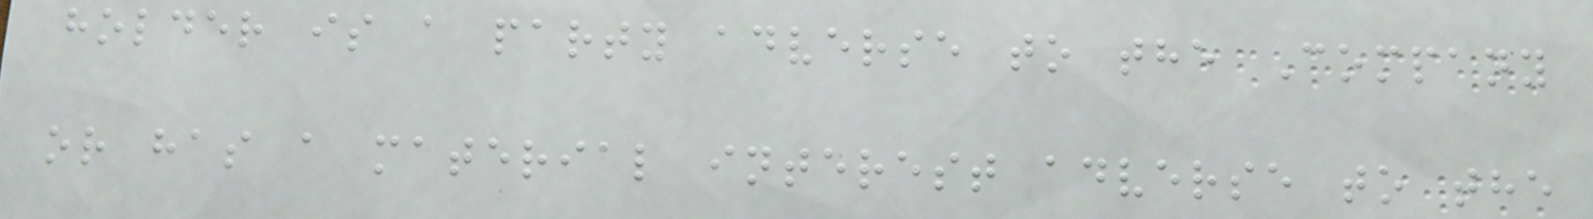holder is a party adverse to the Company
or has a material interest adverse to the
